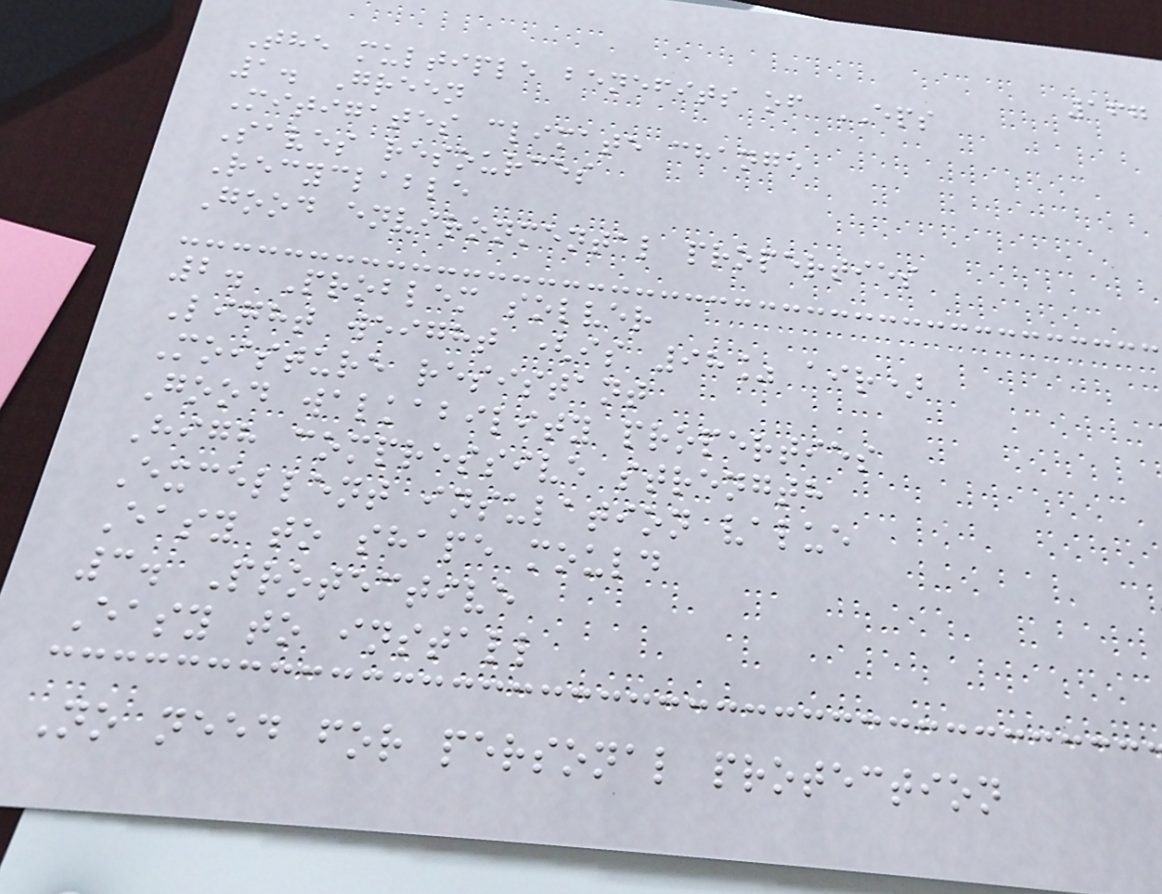167
The multiple benefits of EPS
1. Green
Mitigates climate change
Saves resources
Recyclable
Good environmental properties
2. Problem solver
Light weight (is 98% air)
Moisture resistant
Good walkability properties
High compressive strength
Excellent insulation value
Easy to shape mould
3. Protective
Easy to install
No need for personal protection
